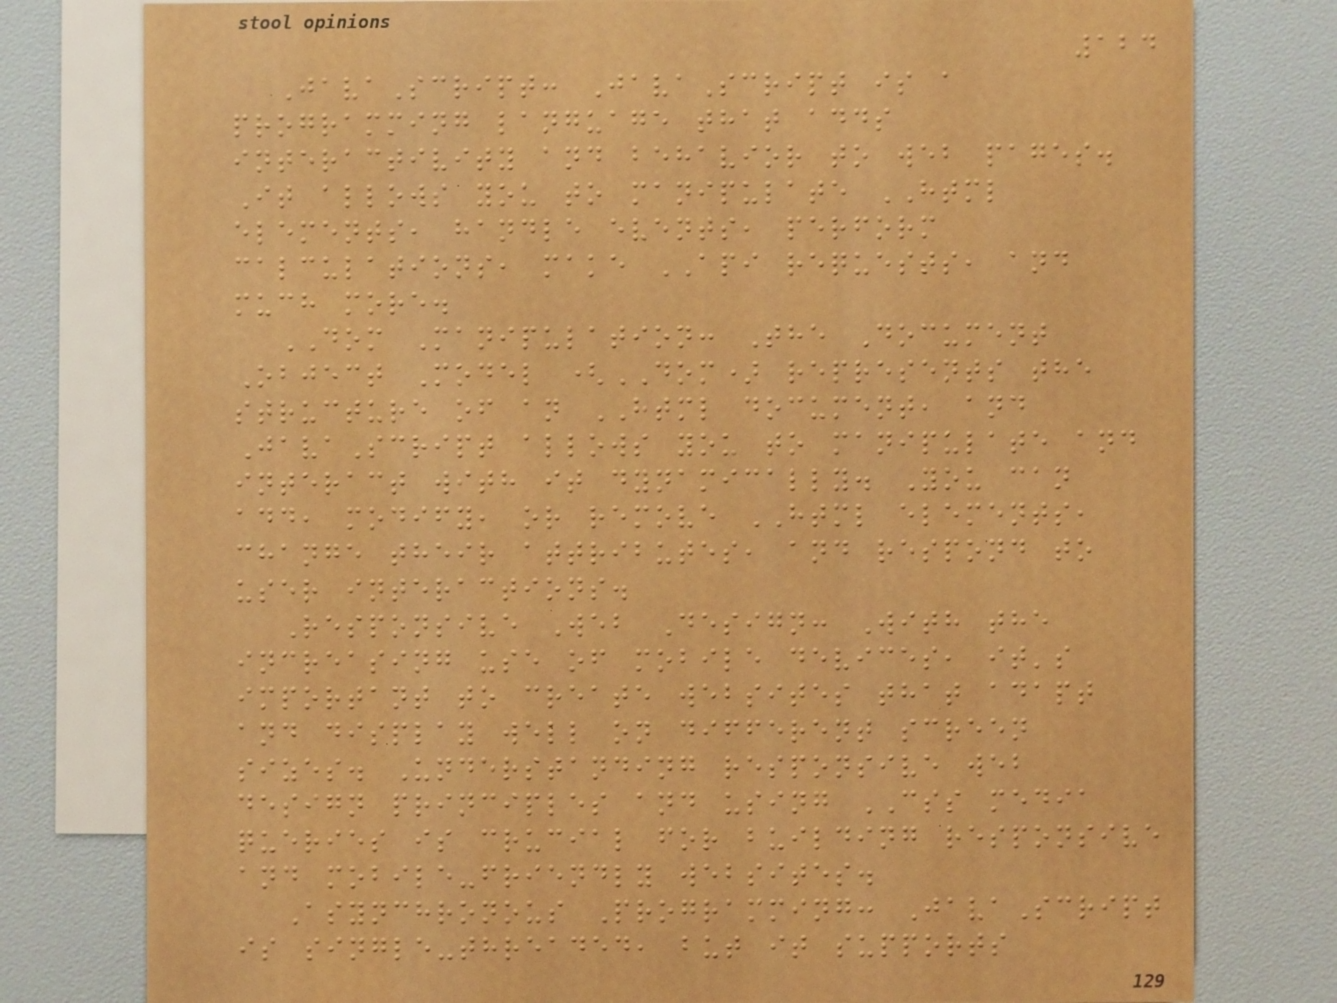124
JavaScript: JavaScript is a
programming language that adds
interactivity and behavior to web pages.
It allows you to manipulate HTML
elements, handle events, perform
calculations, make API requests, and
much more.
DOM Manipulation: The Document
Object Model (DOM) represents the
structure of an HTML document, and
JavaScript allows you to manipulate and
interact with it dynamically. You can
add, modify, or remove HTML elements,
change their attributes, and respond to
user interactions.
Responsive Web Design: With the
increasing use of mobile devices, it's
important to create websites that adapt
and display well on different screen
sizes. Understanding responsive web
design principles and using CSS media
queries is crucial for building responsive
and mobile-friendly websites.
Asynchronous Programming: JavaScript
is single-threaded, but it supports
